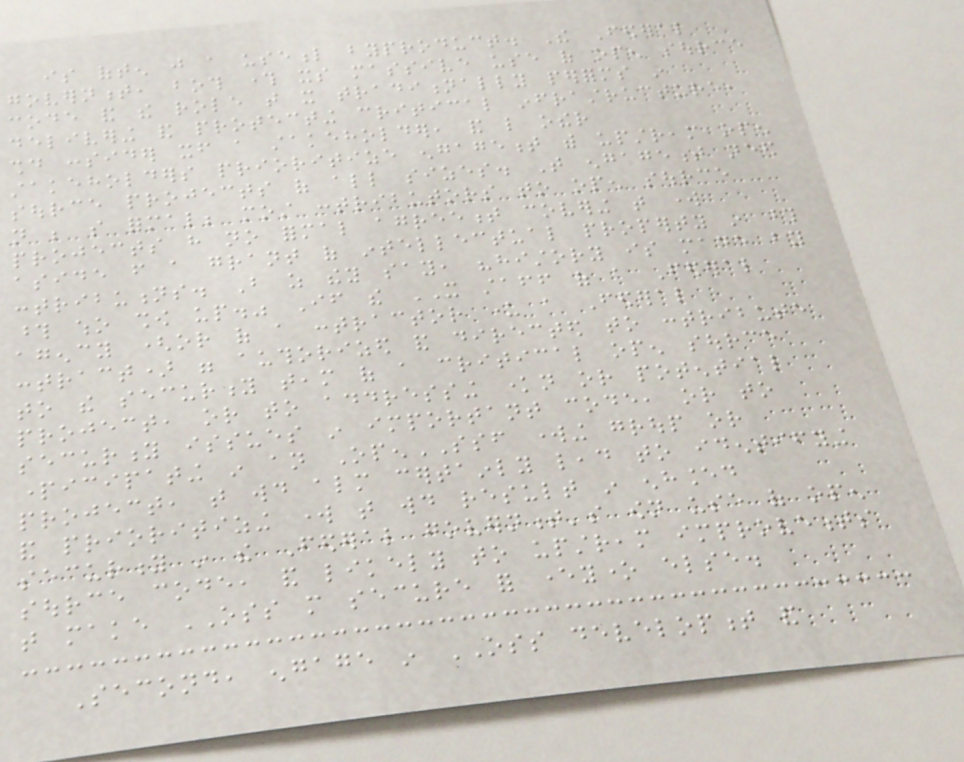is often just a useful byproduct. The Federal
government, both through its massive use of open source
code and the role that it traditionally performs in
delivering and protecting critical infrastructure,
should consider itself a stakeholder, and like other
stakeholders prioritize engagement with upstream open
source projects of all sizes. That engagement need
not be so formal; most contributors to open source
projects have no formal agreement covering that work
aside from a grant of intellectual property in those
contributions. But as they say, "history is made by
those who show up." If the IT staff of a Federal
agency (or of a contractor under a Federal
contract) were authorized and directed to contribute
to the security team of a critical open source
project, or to addressing known or potential
security issues in important code, or to
participating in an OpenSSF working group or
project, that would almost certainly lead to identifying
and prioritizing work that would result in enhanced
security in the Federal government's own use of open
source code, and likely to upstream improvements
that make OSS more secure for everyone else.
Second, engage in OSS development and
